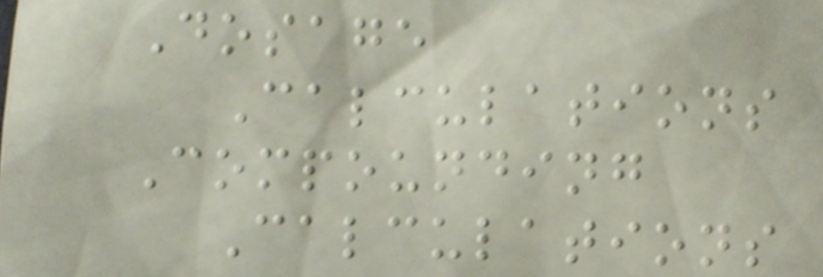Dosage
Calculations
Compounding
Calculations
